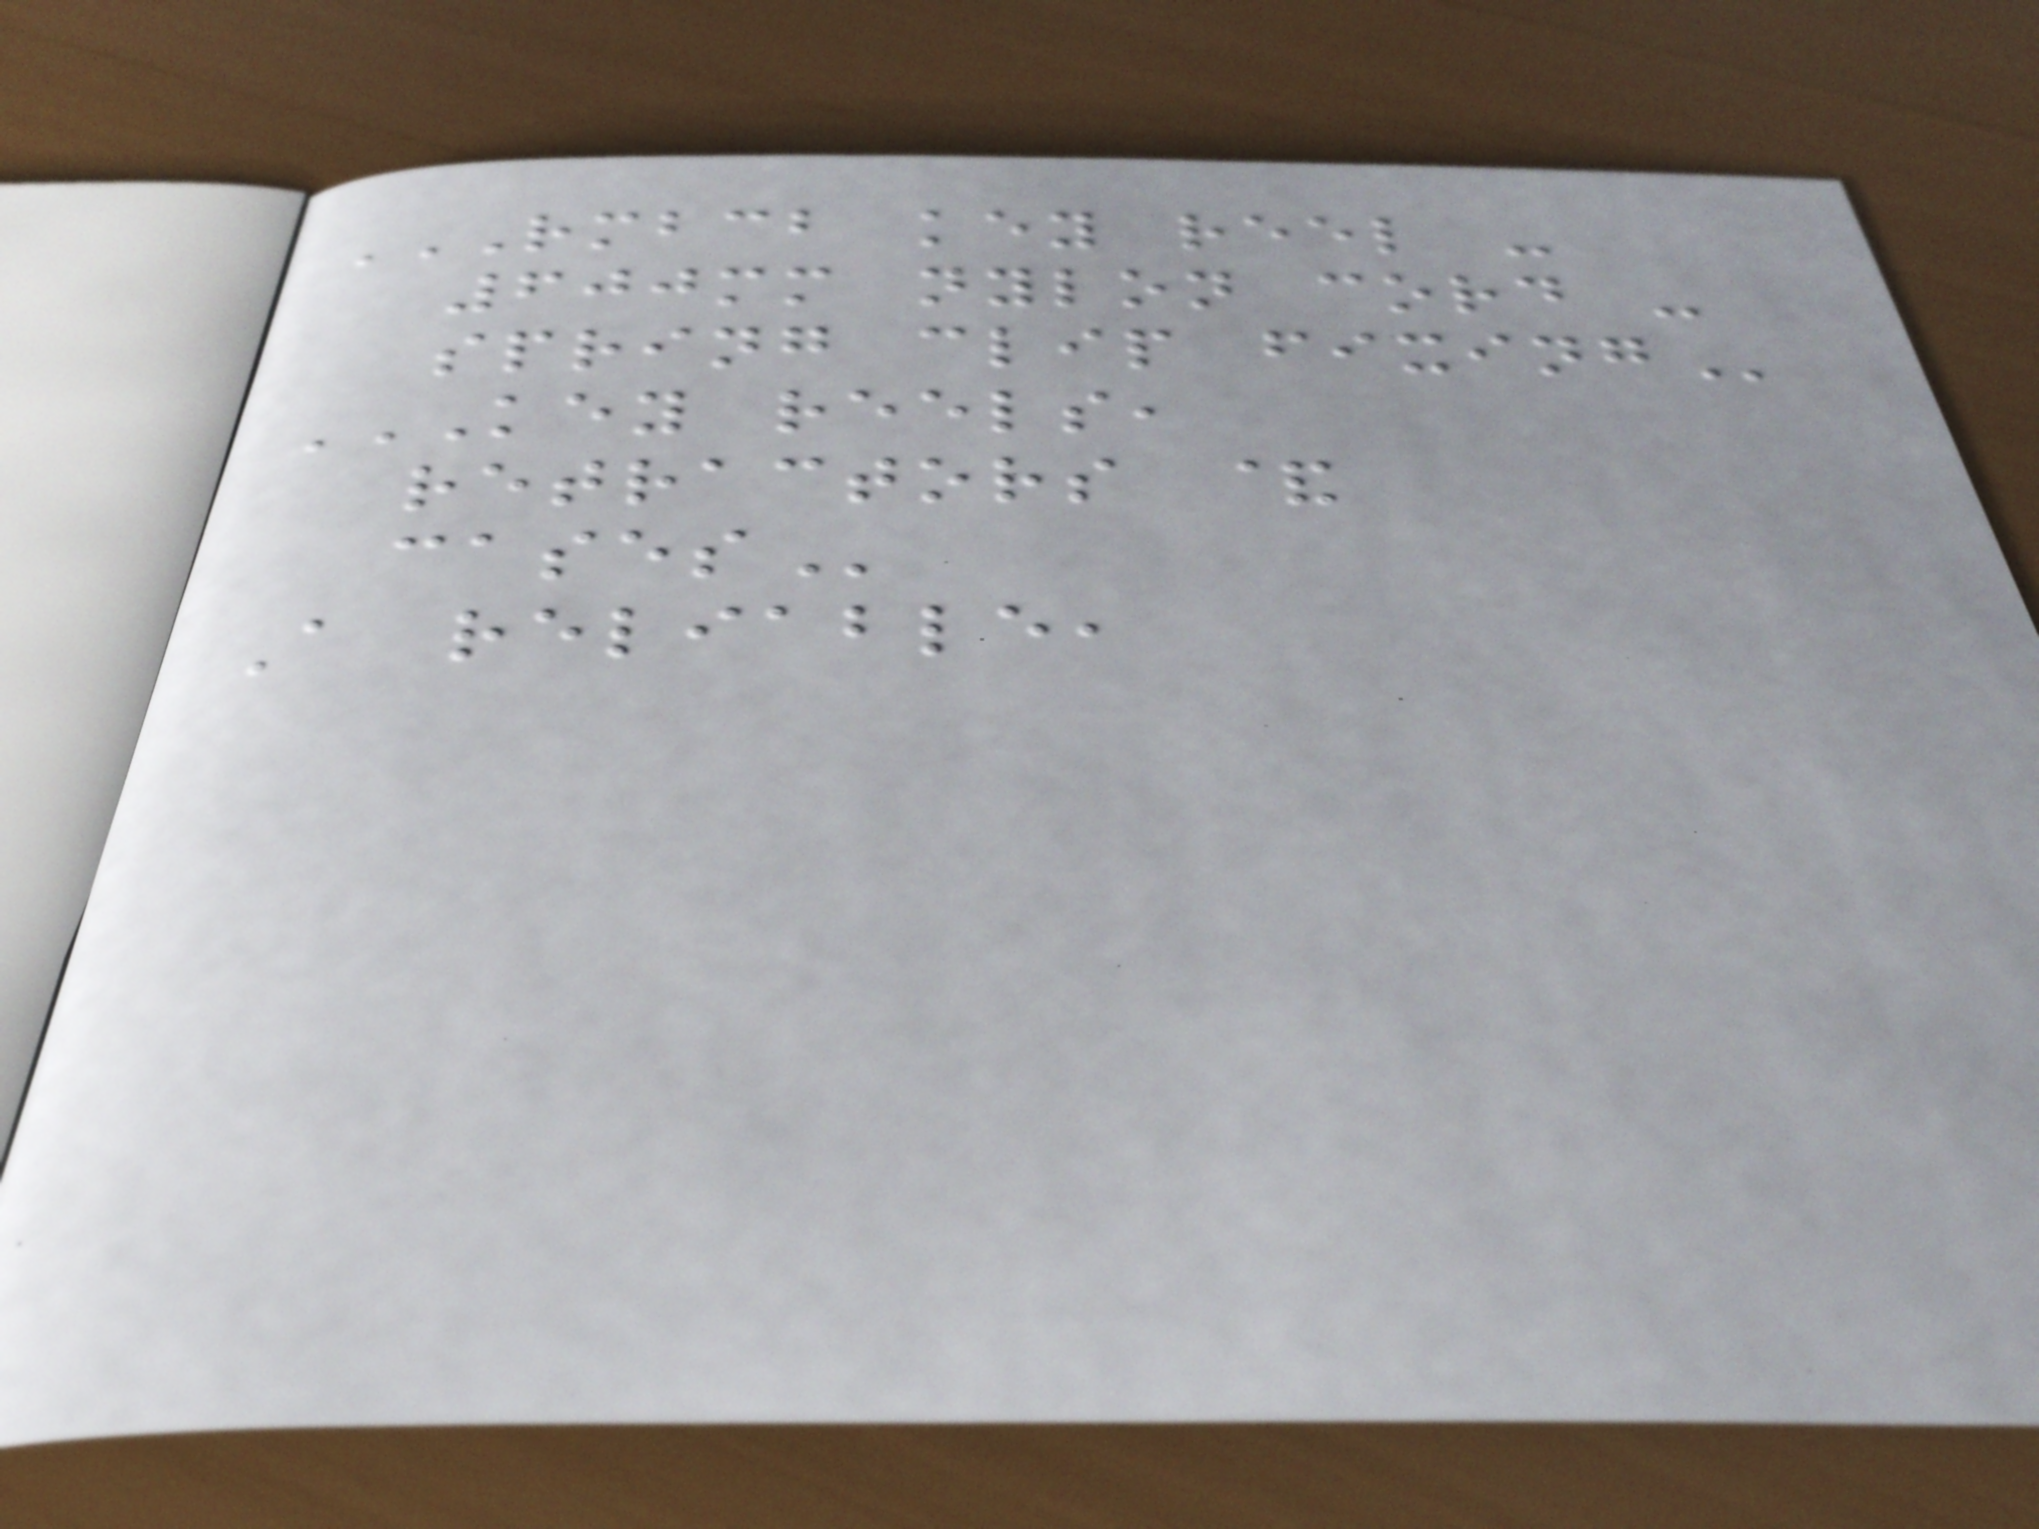RMBCB KEY REEL -
600MM NYLON CORD -
SPRING CLIP FIXING
KEY REELS,
RETRACTORS &
CASES
A reliable,
